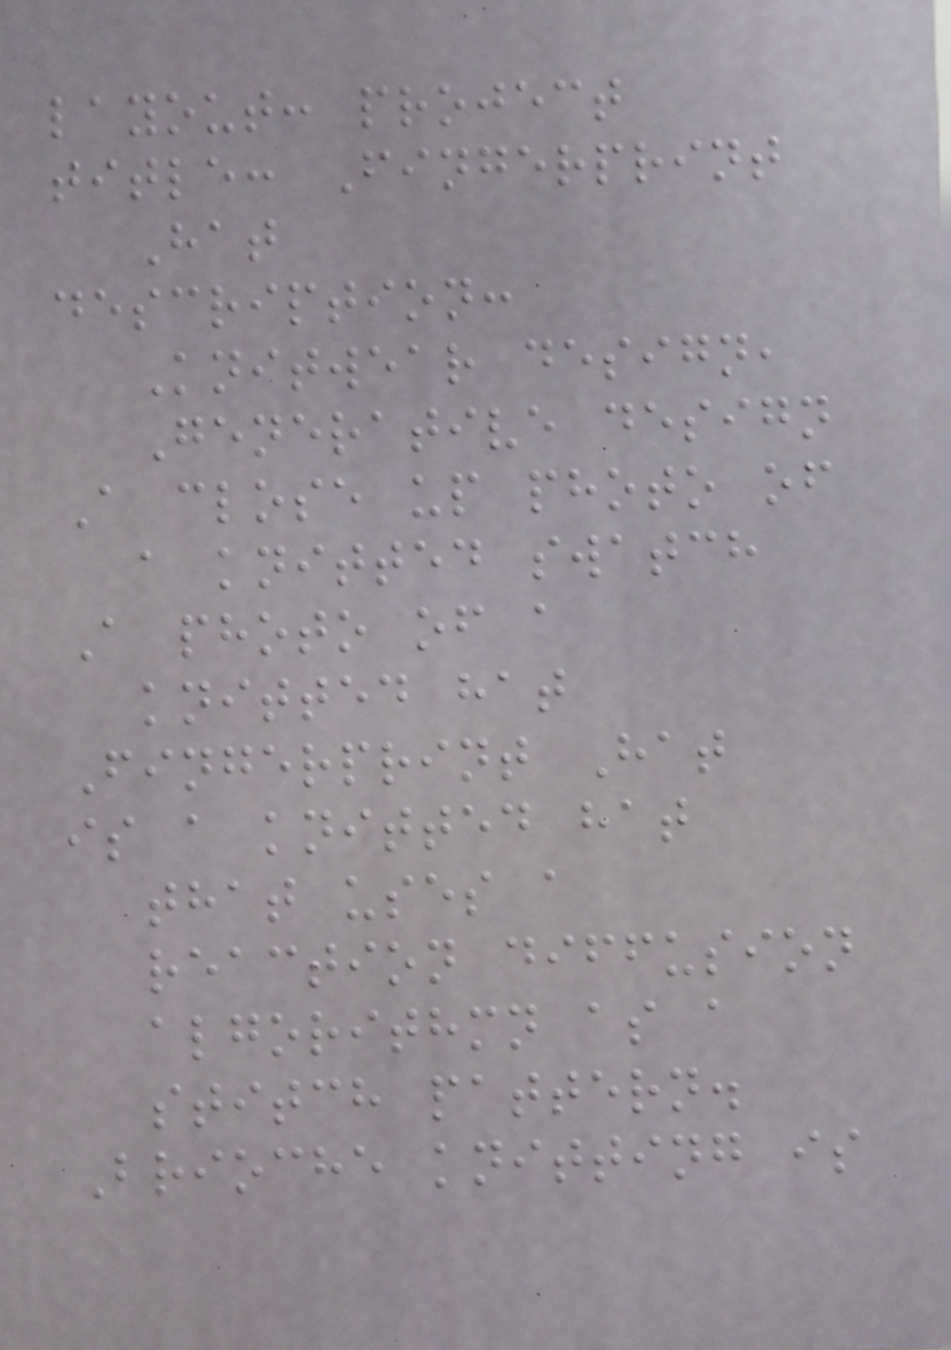layout: project
title: Fingerprint
Hat
description:
Knitwear design,
Generative design
A close up photo of
a knitted swatch
A photo of a
knitted hat
Fingerprint Hat
is a knitted hat
that uses a
reaction diffusion
algorithmn as a
stitch pattern.
Brioche knitting is
